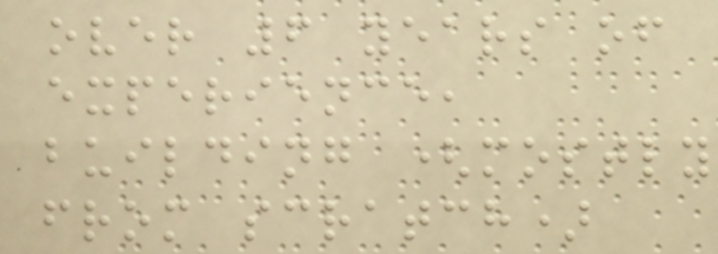over 6 years of
experience,
building (mostly
from scratch)
